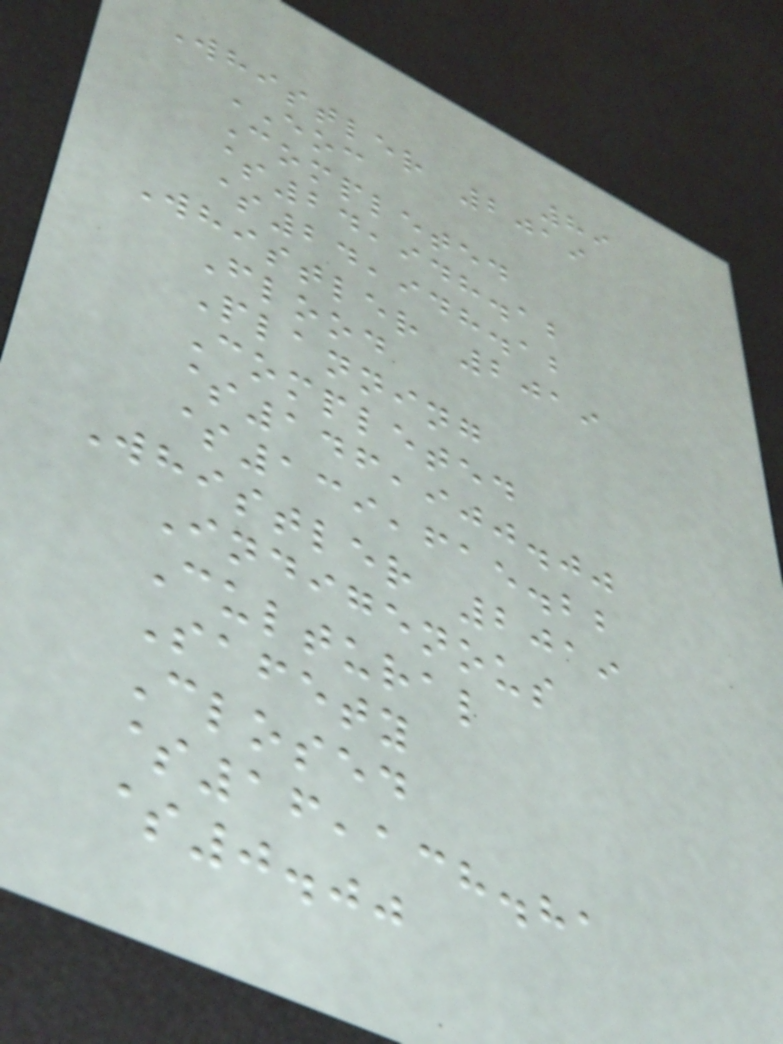89
Whistler 2019
EOC
Completed
$24,948.12
$24,948.12
Whistler 2019
Flood
Planning
Completed
$146,900.00
$139,615.22
Whistler 2019
Indigenous
Cultural
Safety
Closed
$16,138.81
$0.00
